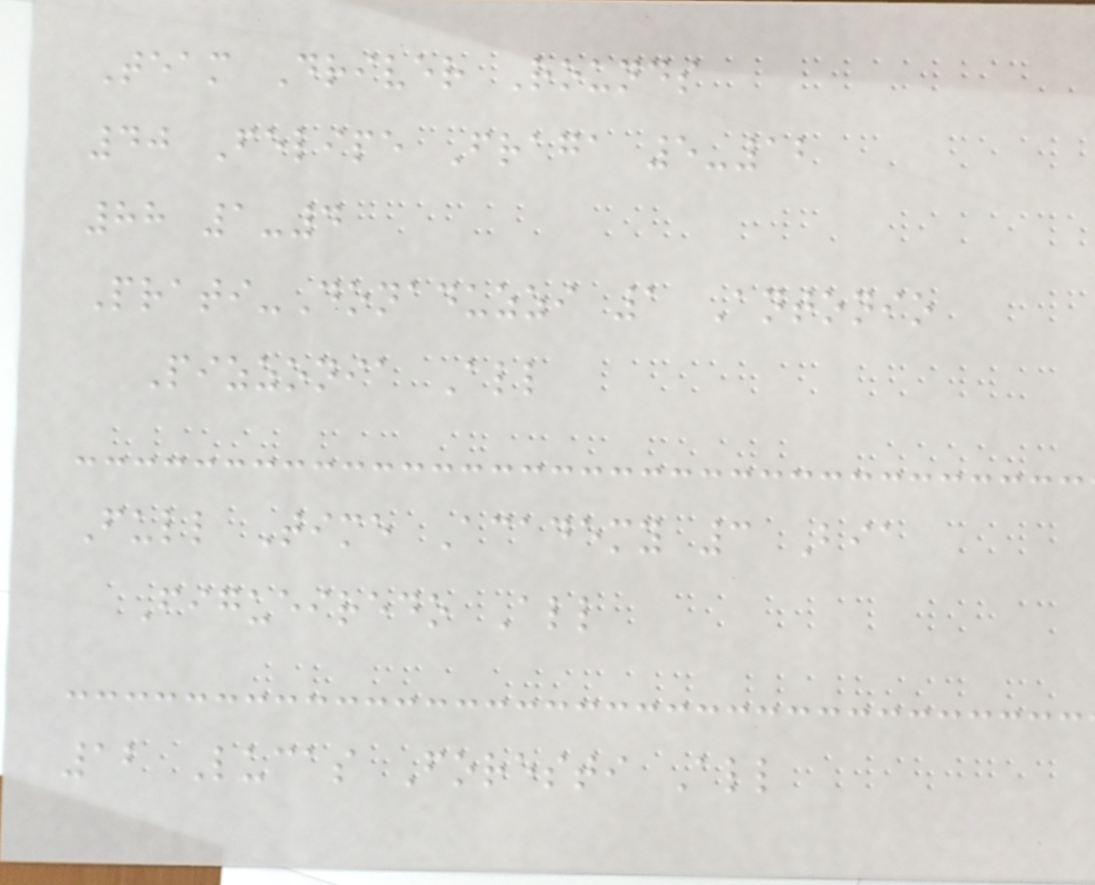Team Driver Rounds
40 Felipe Fraga 5-12
88 1-4
Prati-Donaduzzi 1 Antonio
Pizzonia All
Full Time Academy 3 Bia
Figueiredo All
12 Lucas Foresti All
